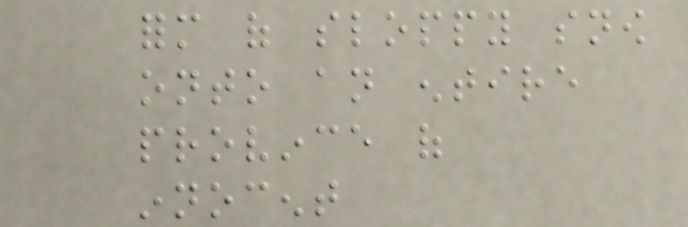form of sloppy snow
onto an entire
province of
innocent
